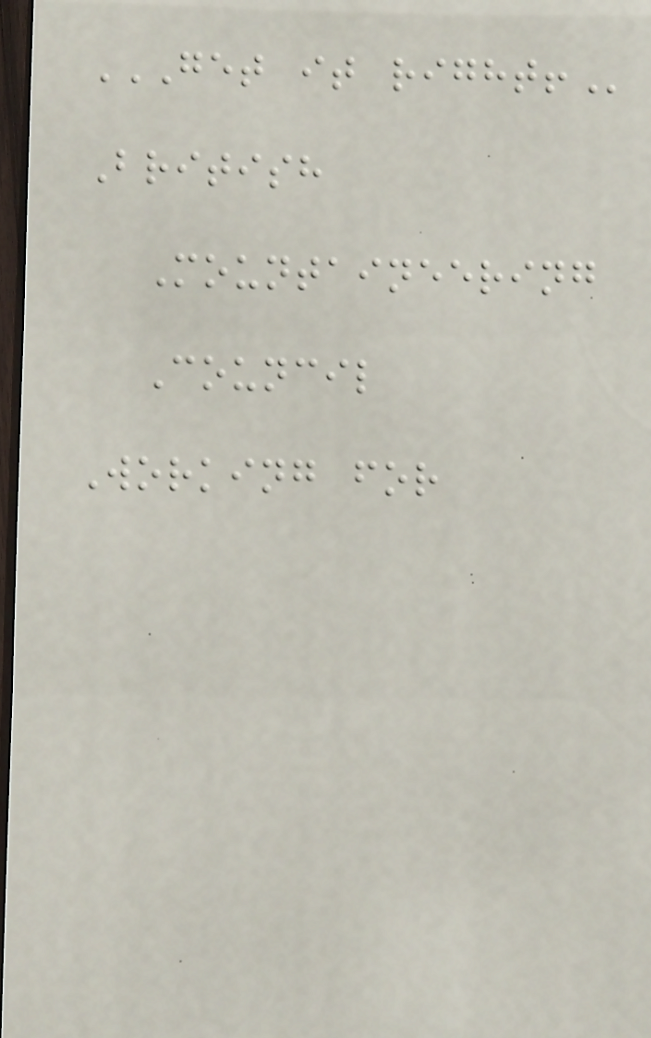GET IT RIGHT!
British
Mountaineering
Council
Working for
